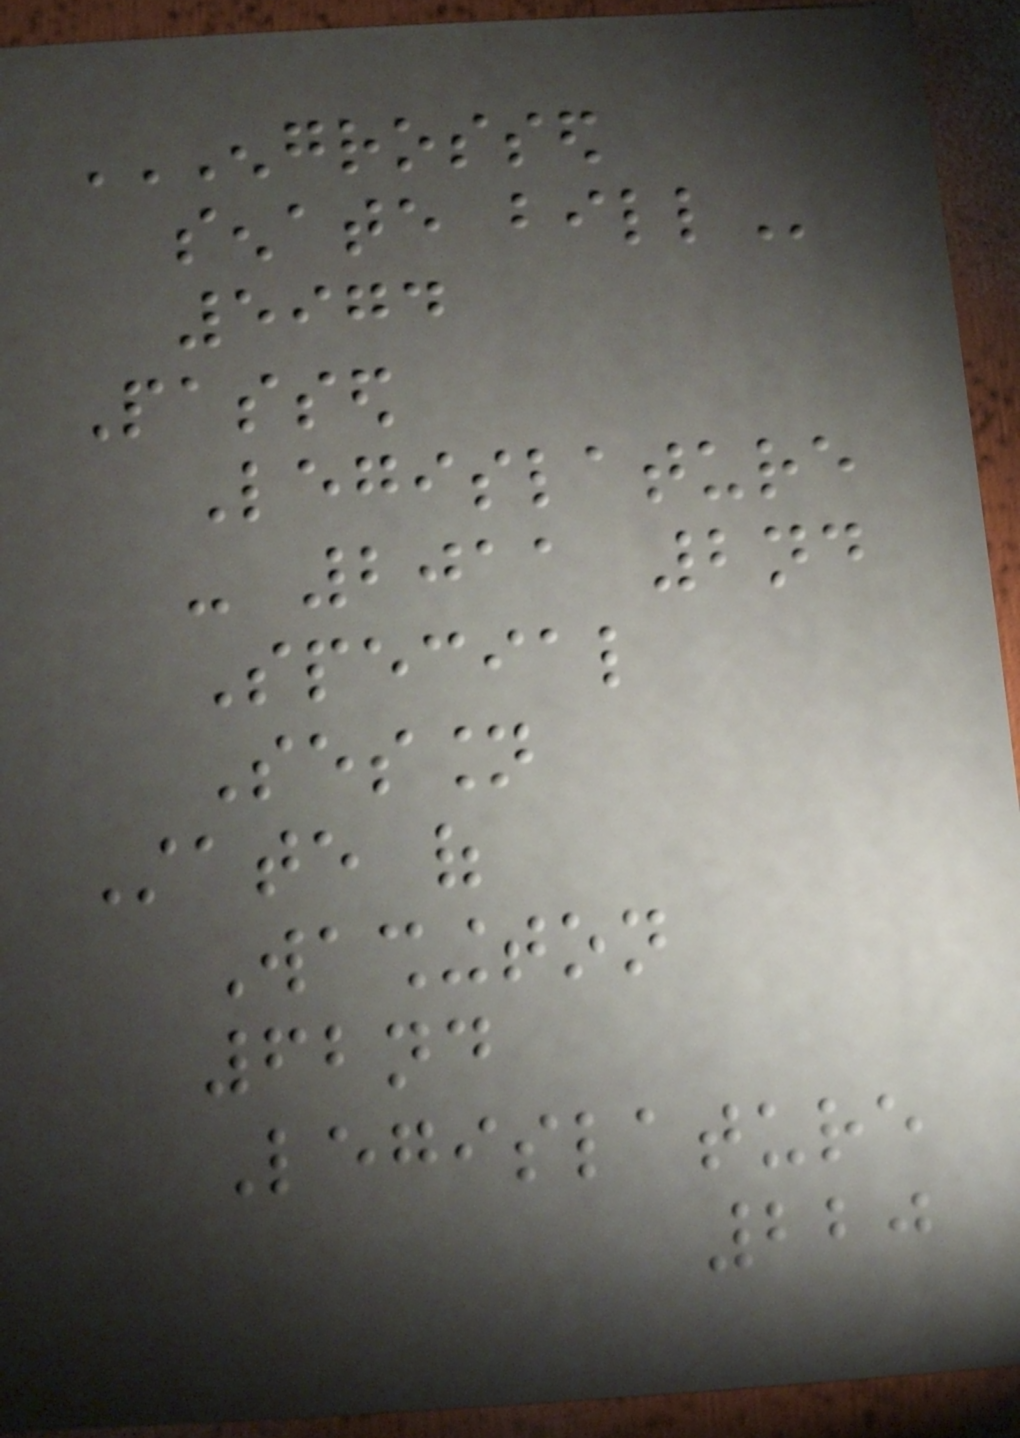ENGROSSED
SENATE BILL
5974
Passed
Legislature
- 2011 2nd
Special
Session
State of
Washington
62nd
Legislature
220
